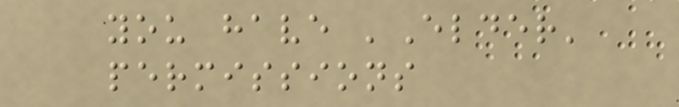you have 'Elder'
permissions
